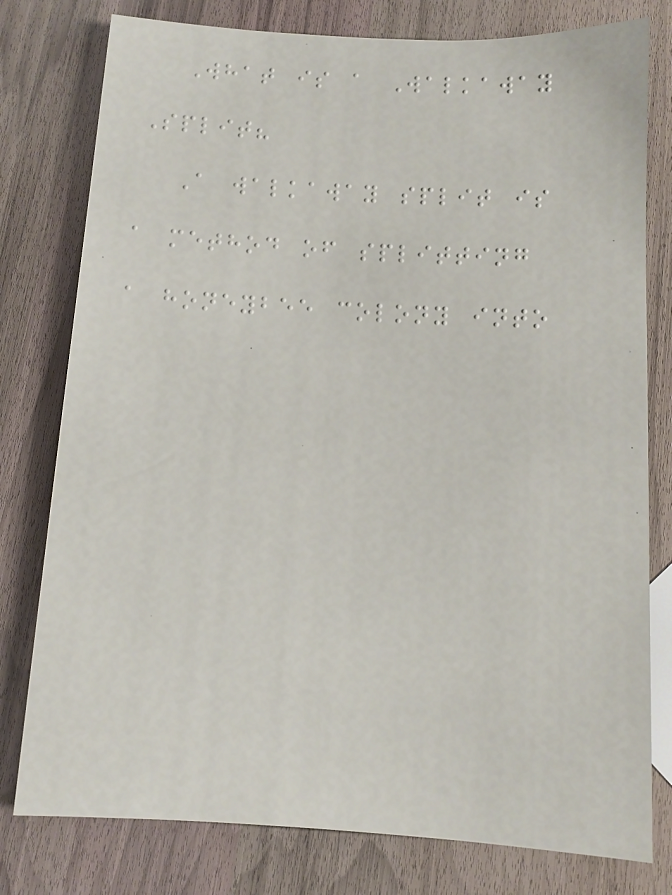What is a Walkaway
Split?
A walkaway split is
a method of splitting
a honeybee colony into
